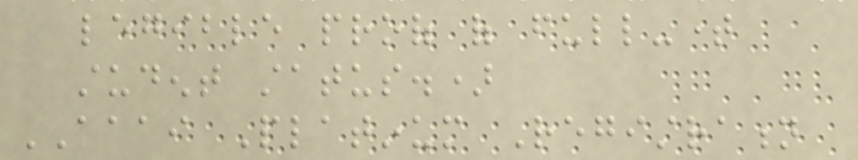legible proof of full-time
student status.)
AAAI Platinum Registration
